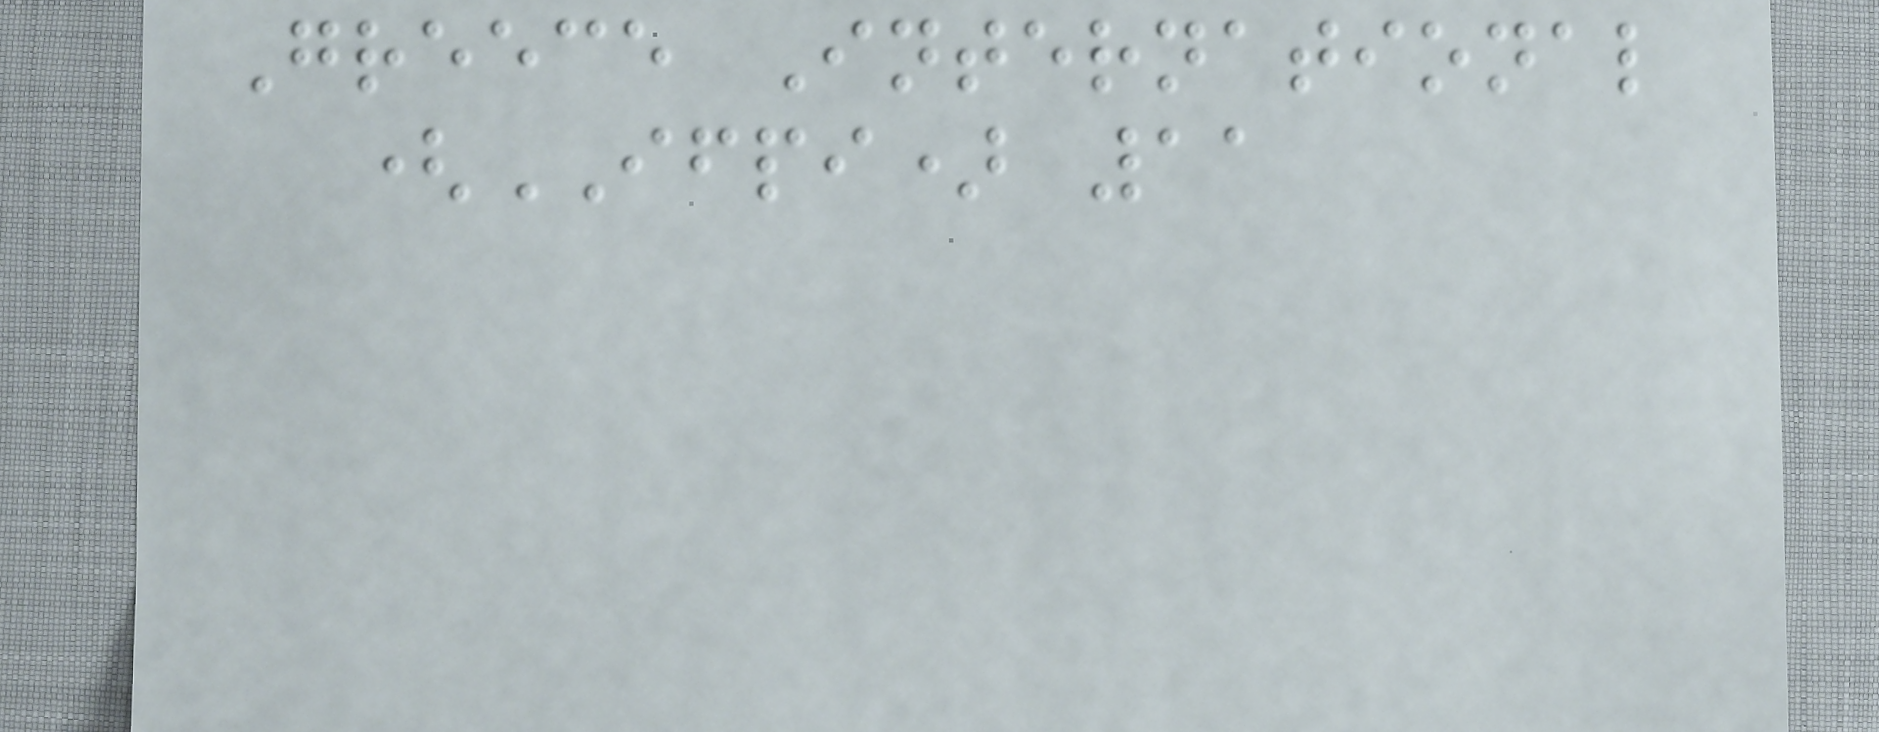Greece International
(IFPI) 11
